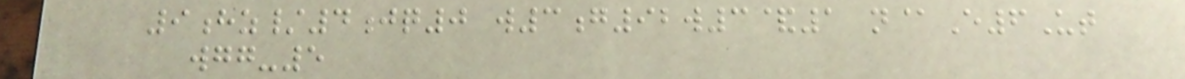9hz/4jq0 w3g92w3&1 n@E6Ut
wgg-5
